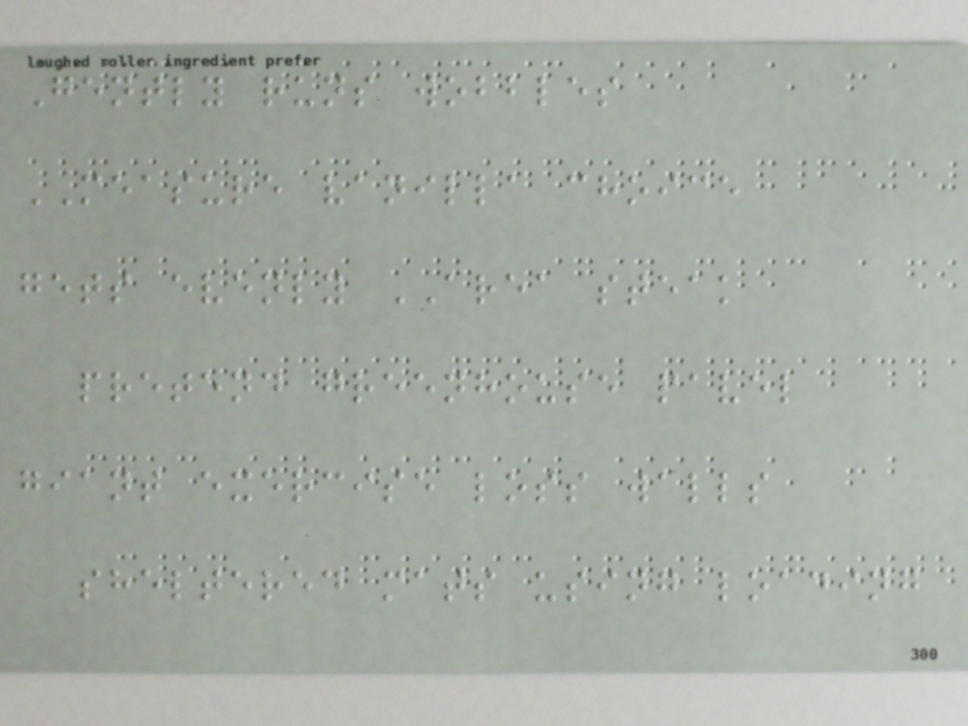Gently runs wobbles
MEASURE vanilla choice
gets evenly AREA steak
pretend greenhouse pavel
giant exercise loss walls
sheltered mats using loading
